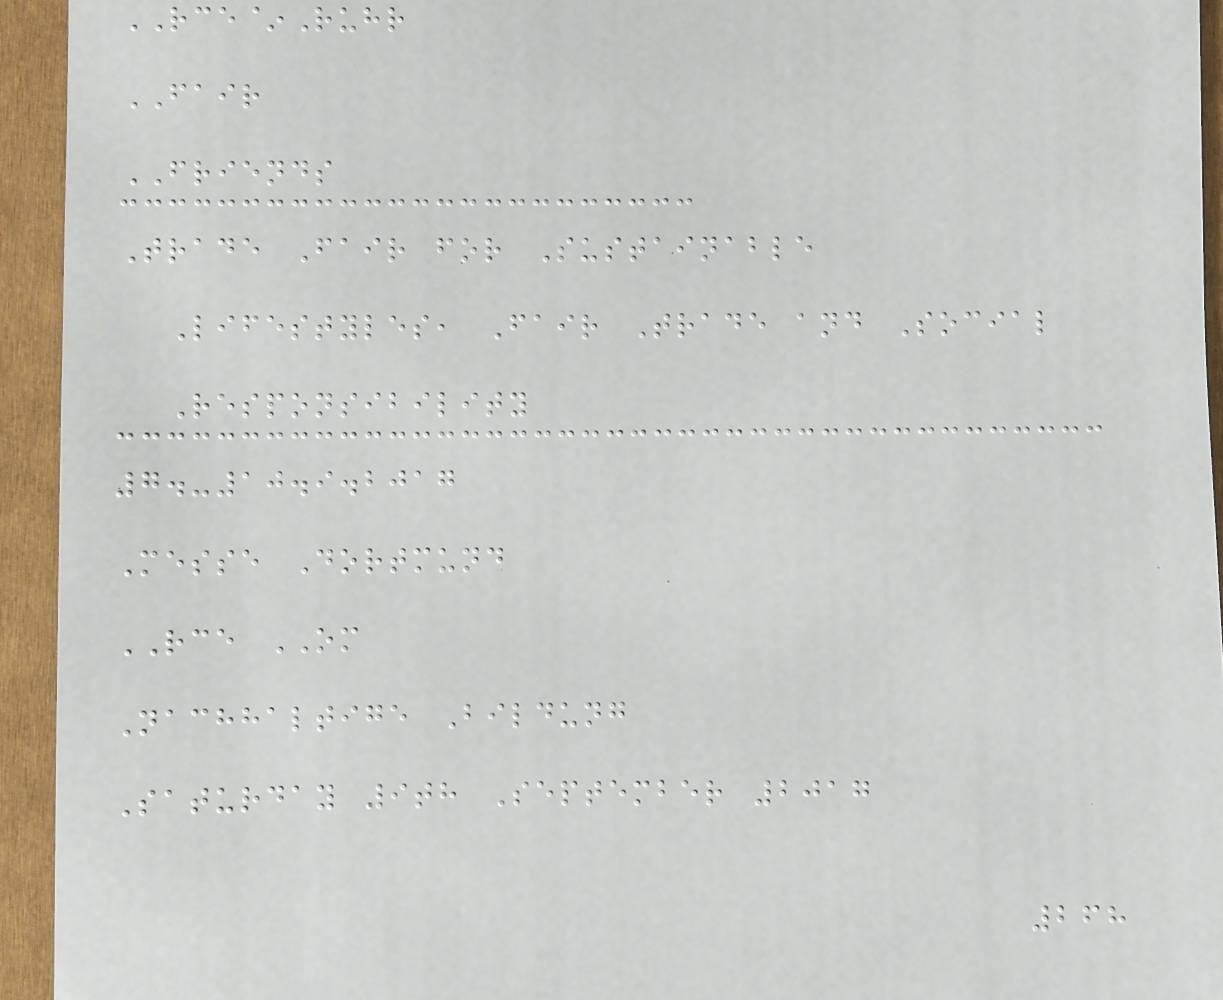RCE~Ruhr
FAIR
FRIENDS
Trade Fair for Sustainable
Lifestyles, Fair Trade and Social
Responsibility
7.-10.9.2017
Messe Dortmund
RCE OM
Nachhaltige Bildung
Saturday 9th September 2017
268
